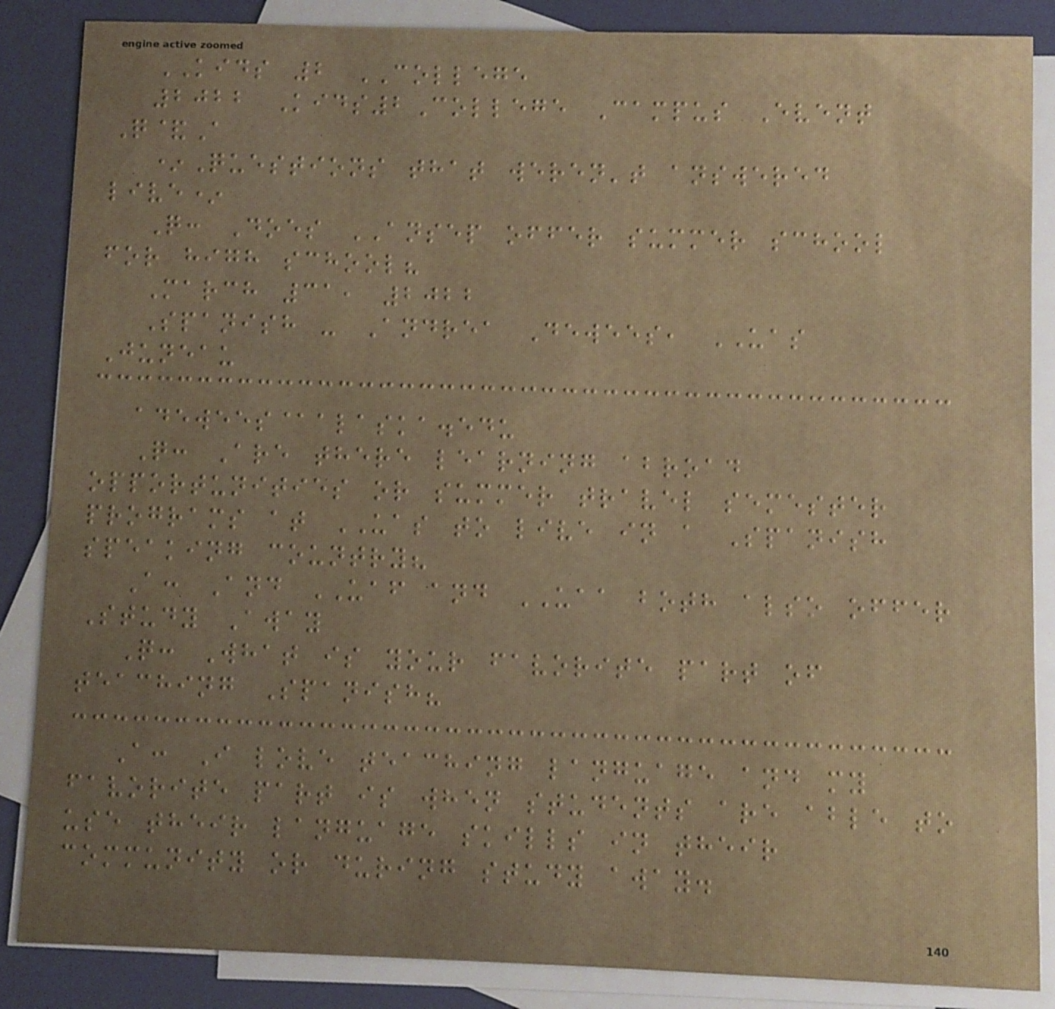KIDS 2 COLLEGE
2022 Kids2College Campus Event
Q&A
*Questions that weren't answered
live*
Q: Does ANSEP offer summer school
for high school?
March 31, 2022
Spanish - Andrea Dewees, UAS
Juneau
adewees@alaska.edu
Q: Are there learning abroad
opportunities or summer travel semester
programs at UAS to live in a Spanish
speaking country?
A: And UAF and UAA both also offer
Study Away
Q: What is your favorite part of
teaching Spanish?
A: I love teaching language and my
favorite part is when students are able to
use their language skills in their
community or during study away.
